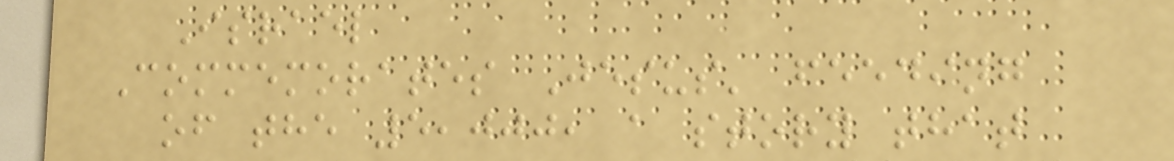Israel
Commemorates Jesus' feeding
of the 5,000, a story that
